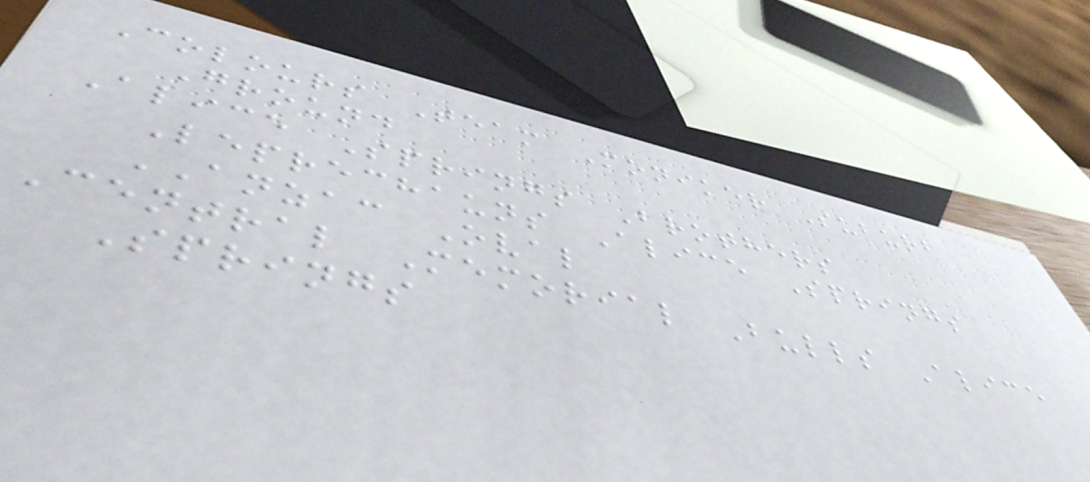Colours Team Moniker Suburb
Ground
Alice Springs Brothers
Leprechauns Alice Springs
ANZAC Oval
Central Memorial Bulls Alice
Springs
